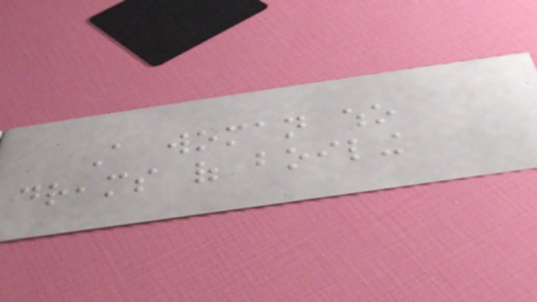A woman who
dreams of boiling
